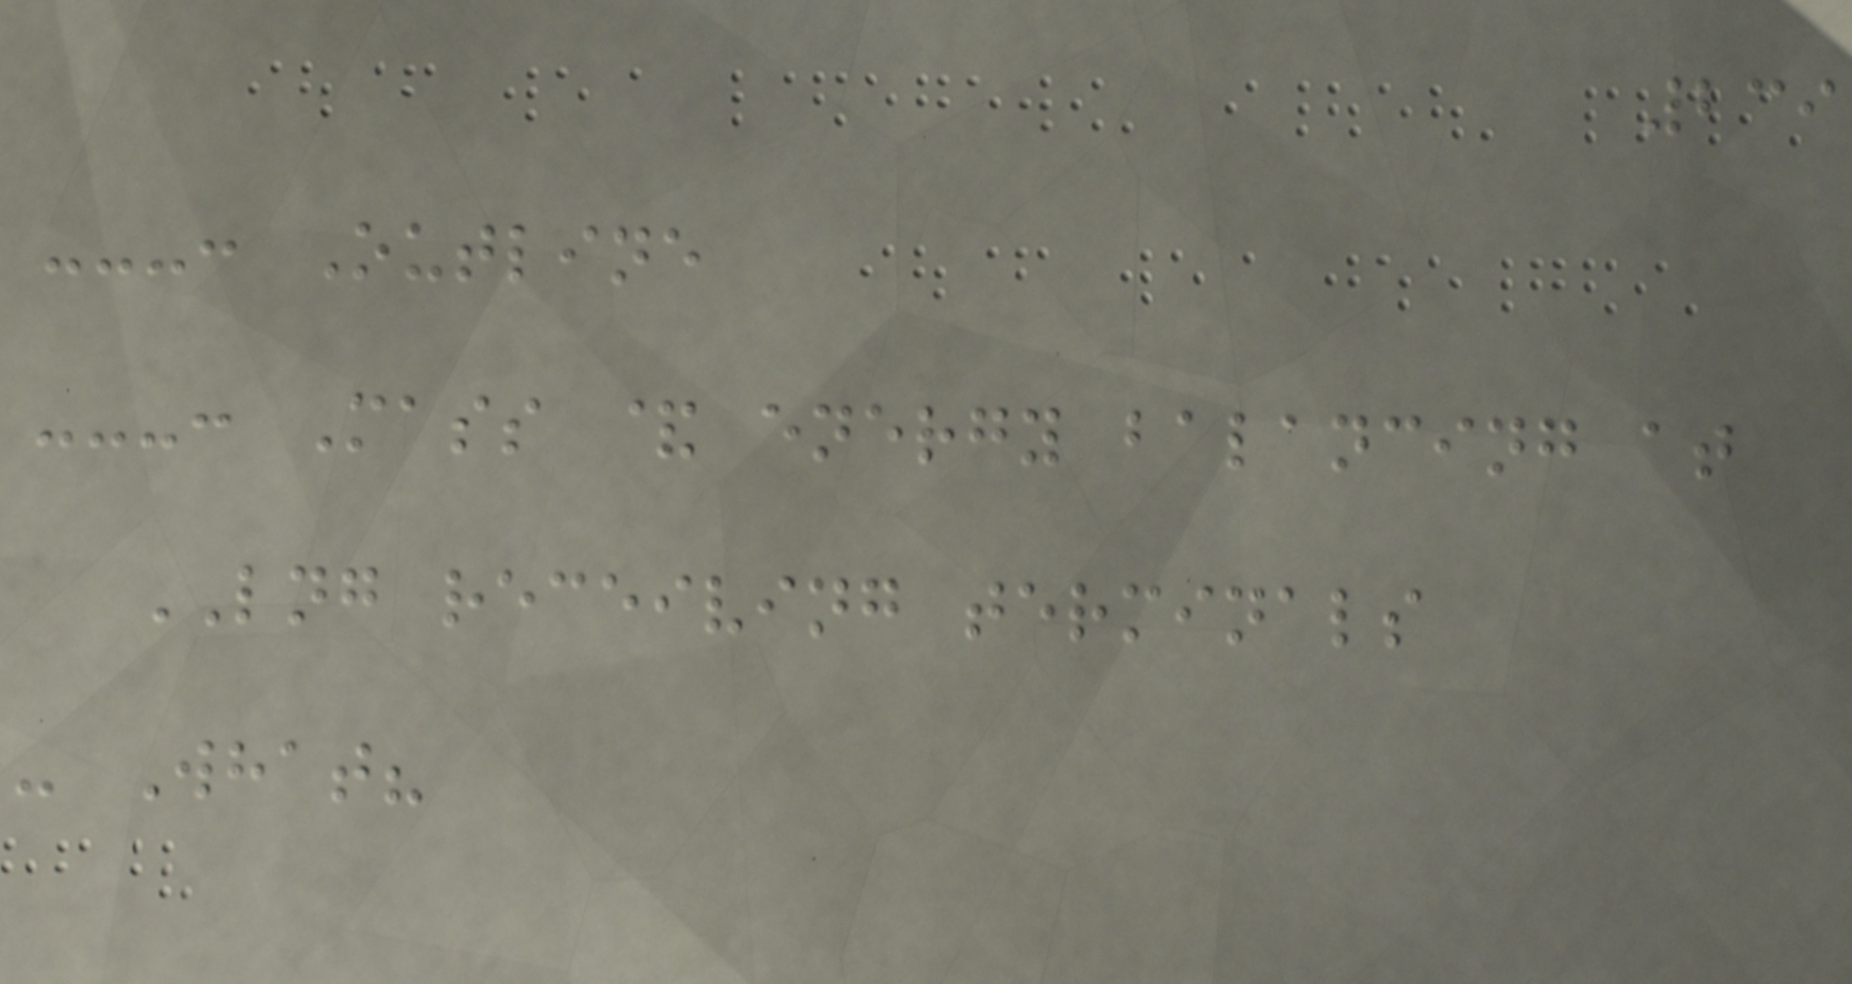239
---: Outline
---: Mass & energy balancing at
LNG receiving terminals
- What?
